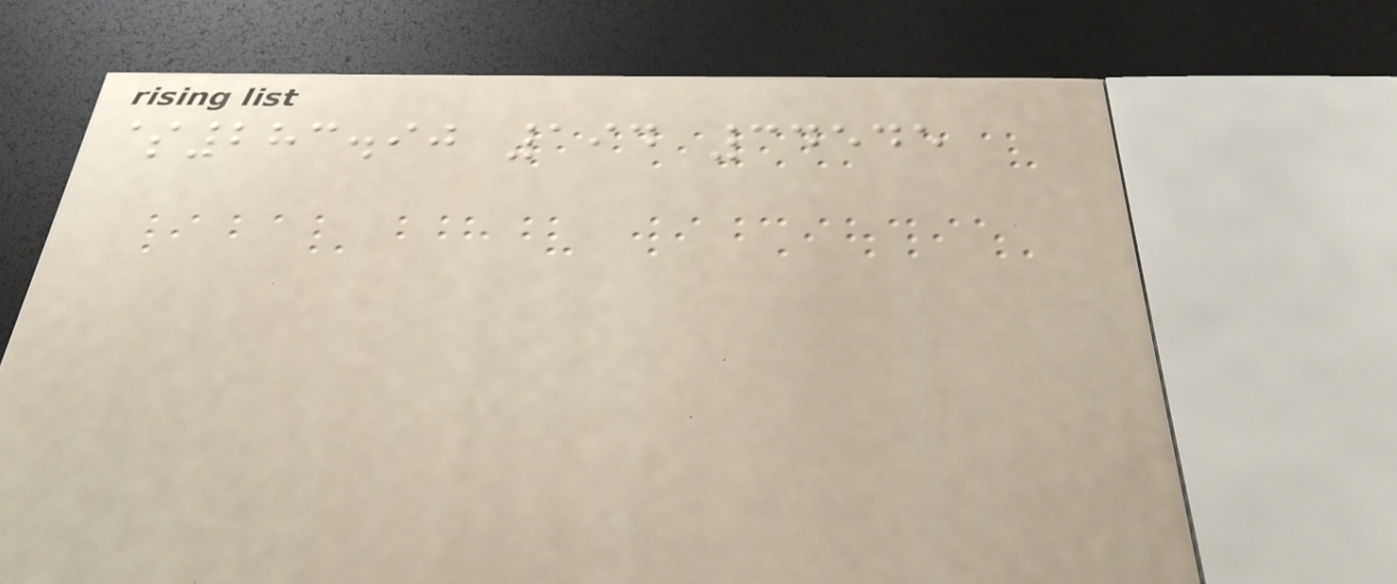$283.90 194 34545
